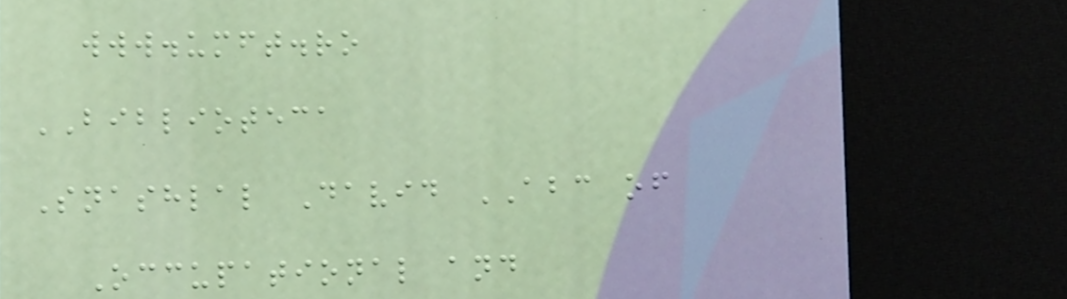www.umft.ro
BIBLIOTECA
Snashlal David ABC of
Occupational and
